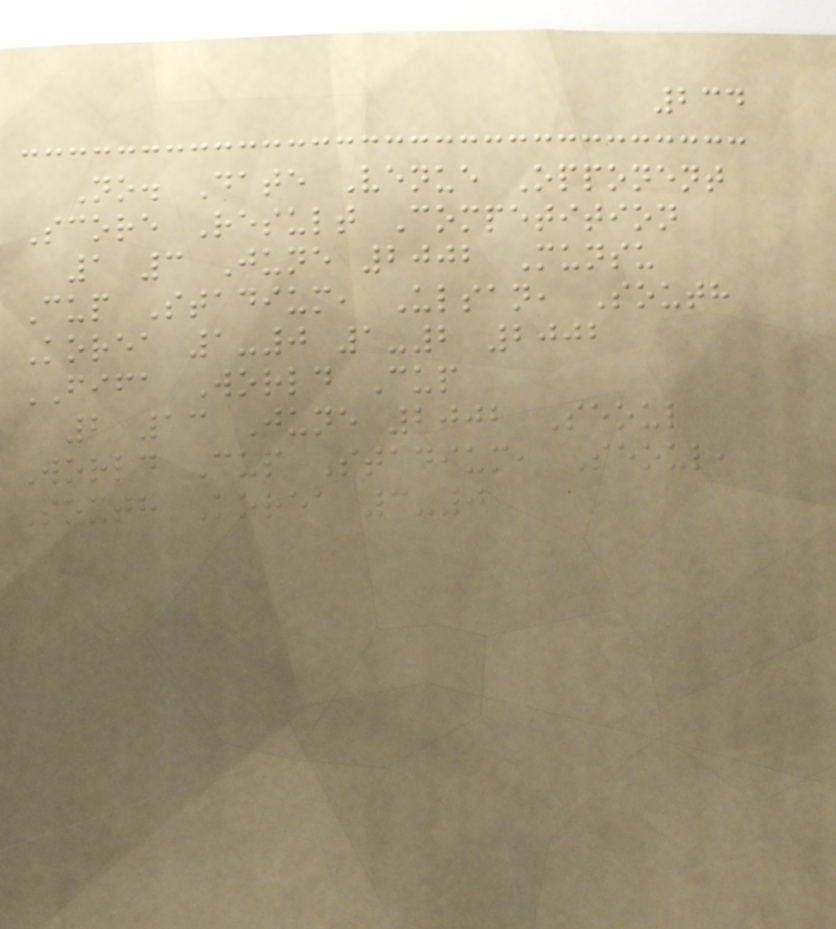234
No. Date Venue Opponent
Score Result Competition
1 3 June 2002 Munsu
Cup Stadium, Ulsan, South
Korea 1-0 1-2 2002
FIFA World Cup
2 13 June 2002 Seoul
World Cup Stadium, Seoul,
South Korea 3-0
